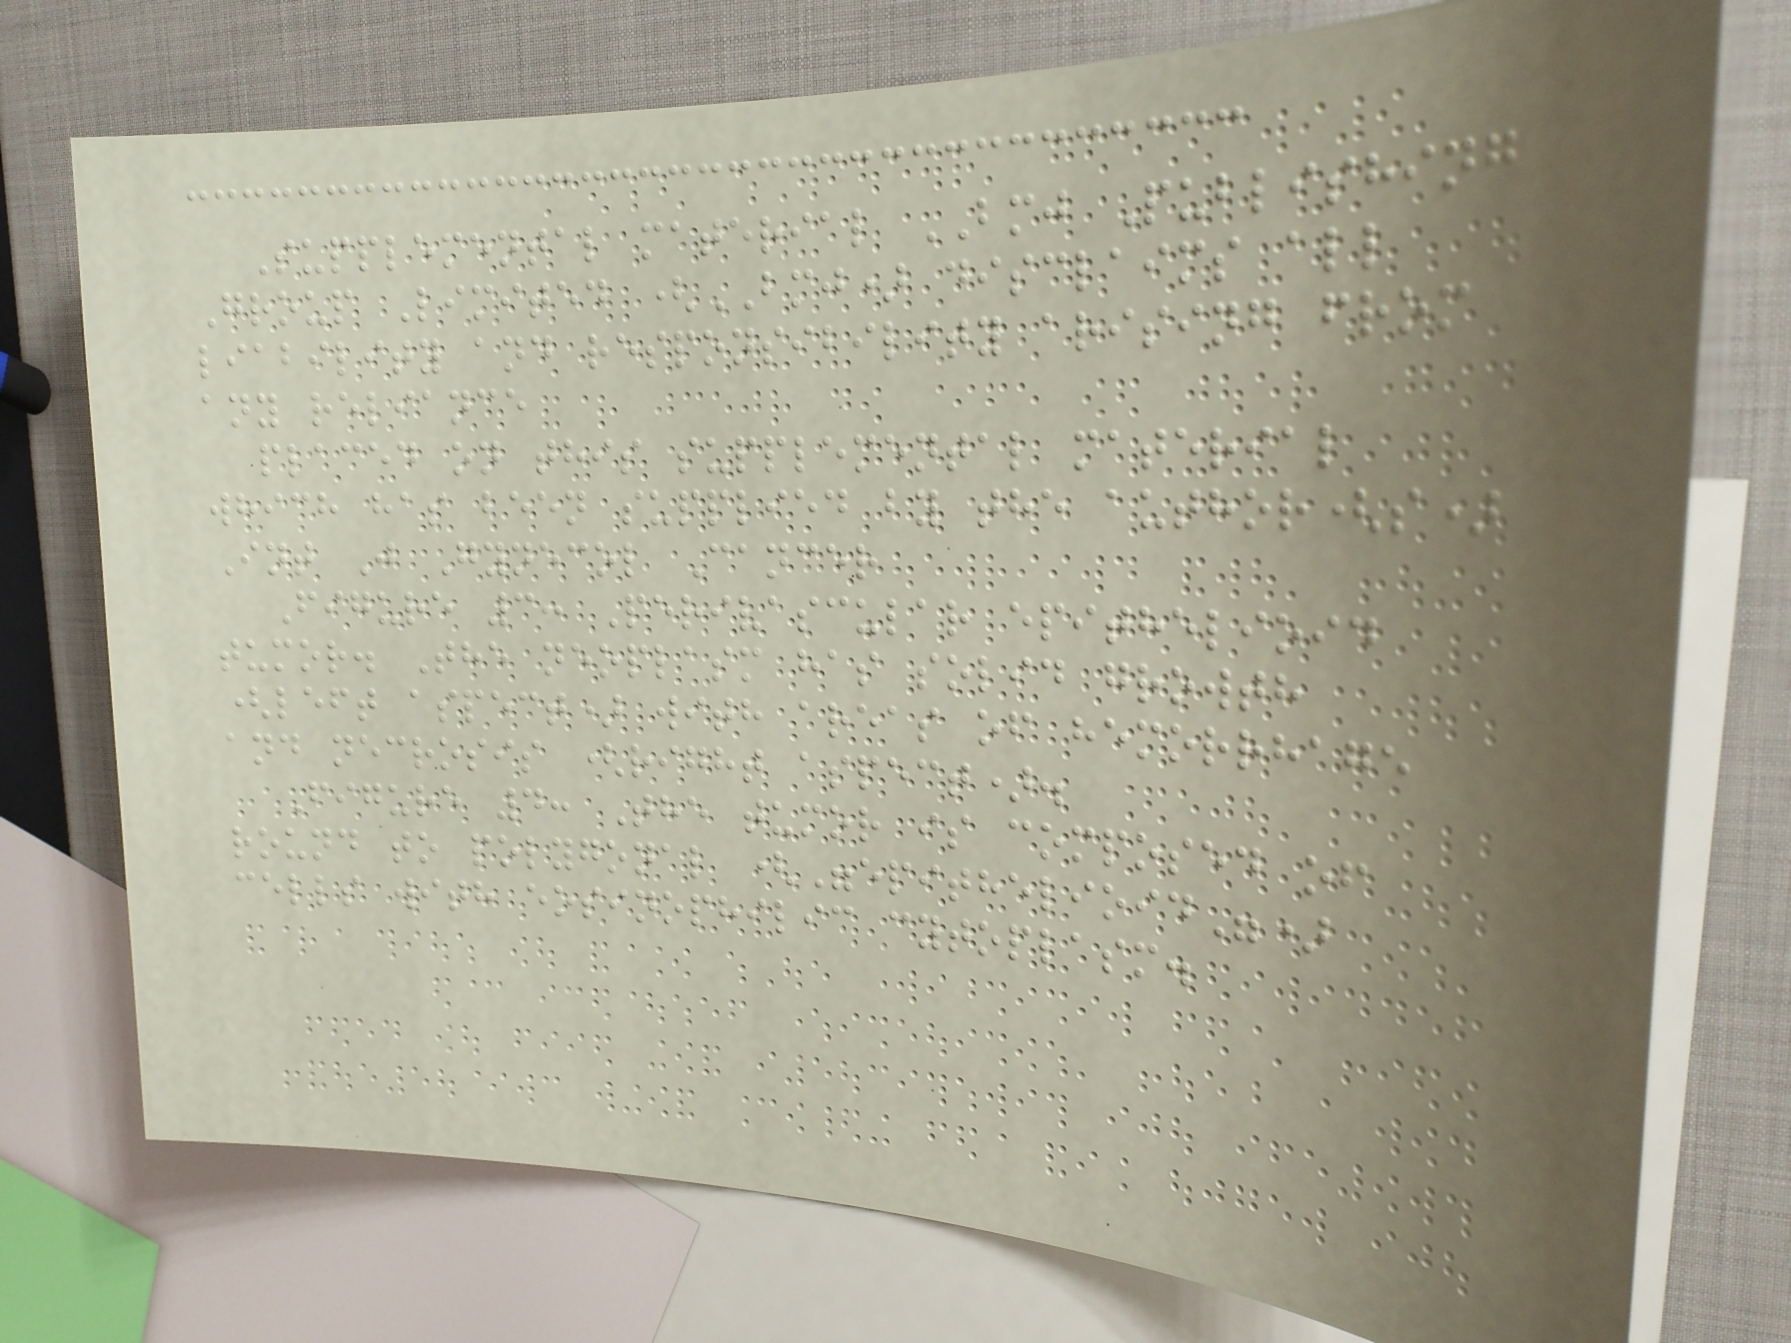Supplemental material BMJ Publishing
Group Limited (BMJ) disclaims all
liability and responsibility arising from
any reliance
placed on this supplemental material
which has been supplied by the author(s)
Int J Gynecol Cancer
Figure 3: Perivascular epithelioid
tumor. The neoplasm has solid growth
(left aspect) with areas of hemorrhage
and necrosis (right aspect).
Figure 4: The tumor is composed of
round to polygonal ("epithelioid")
cells with eosinophilic cytoplasm.
